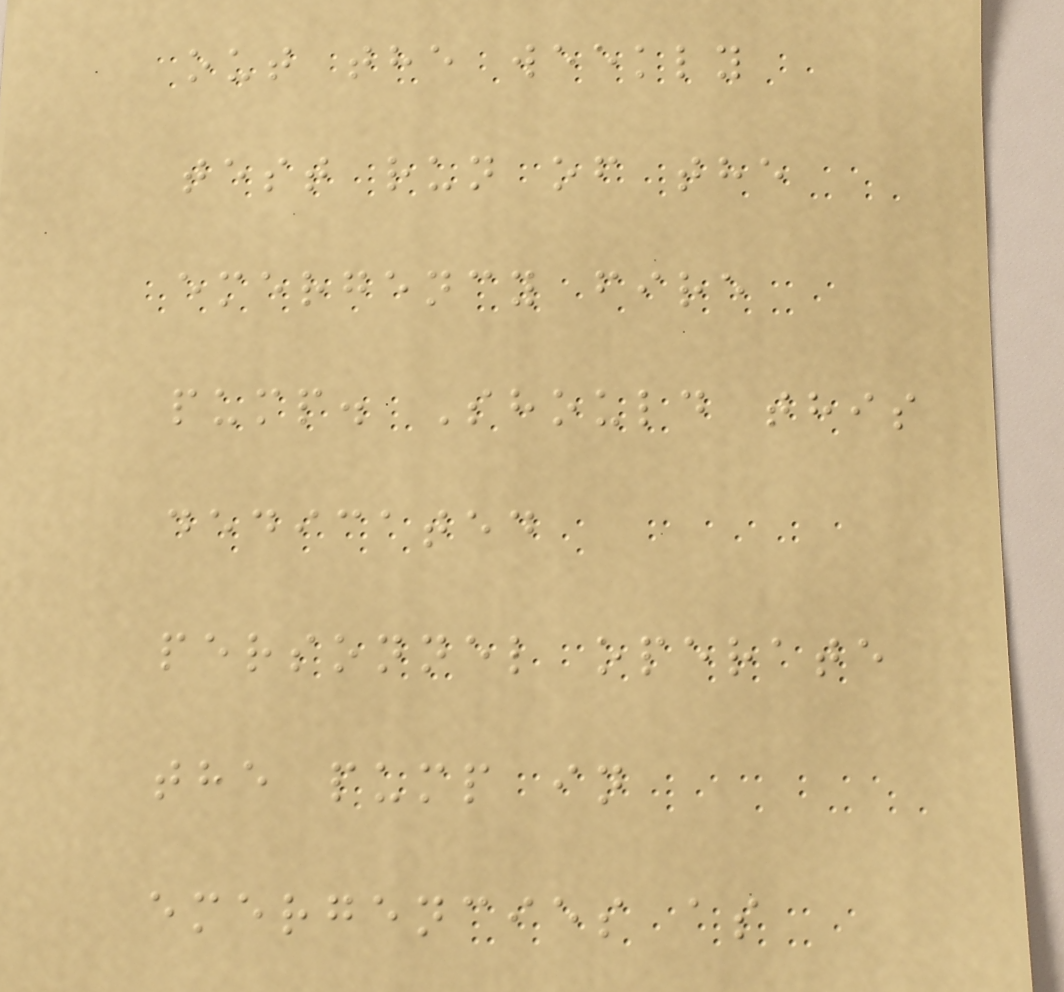out the weekly
test run of the
emergency fire
pump. Should this
dedicated
personnel operate
the pump in
emergencies as
